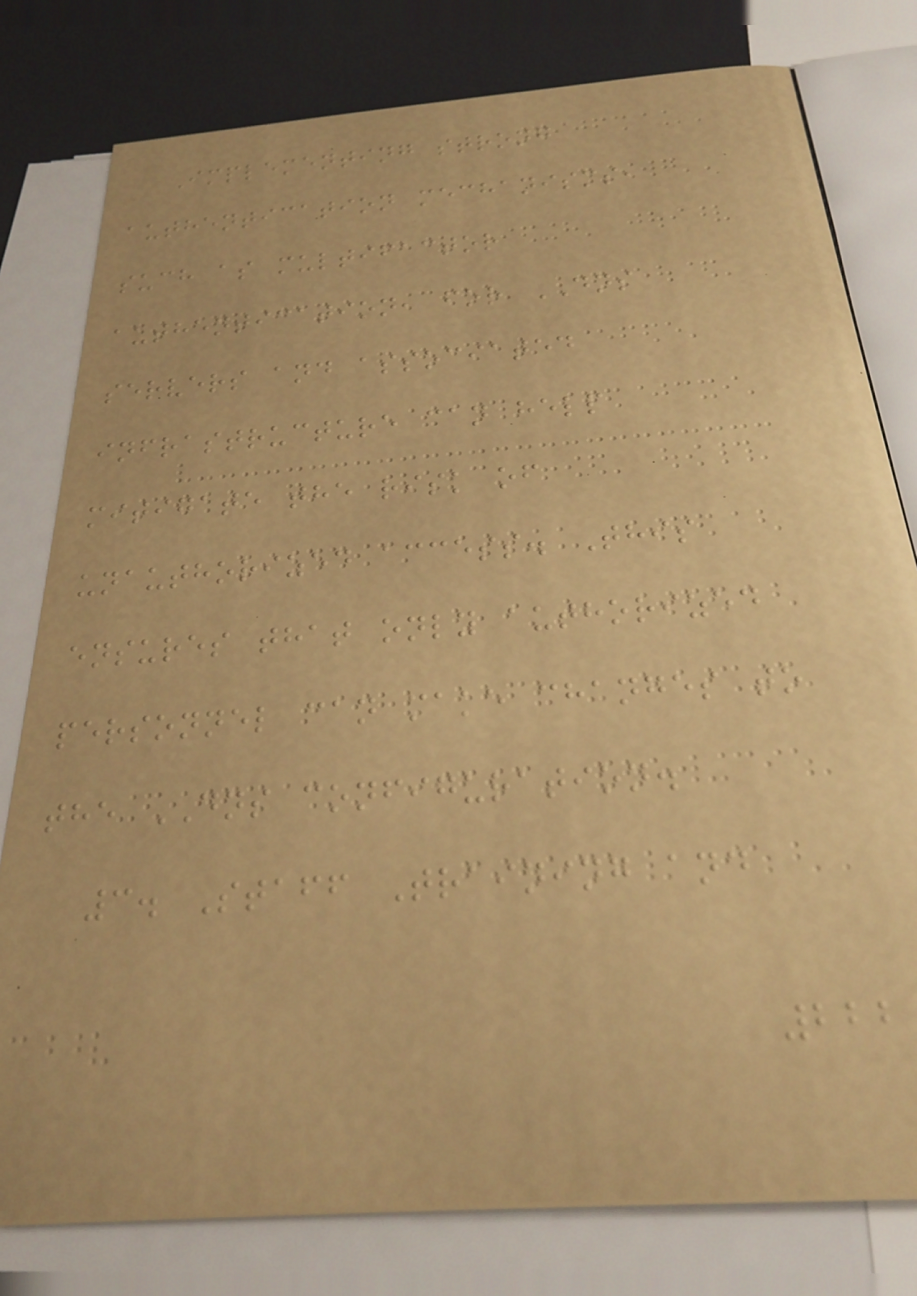Implementing strong
authentication mechanisms,
such as multifactor
authentication, for DNS
servers and associated
infrastructure can help
mitigate the risk of
unauthorized access. This
ensures that only authorized
personnel can make changes to
the DNS configuration.
3. Staff Training and
222
